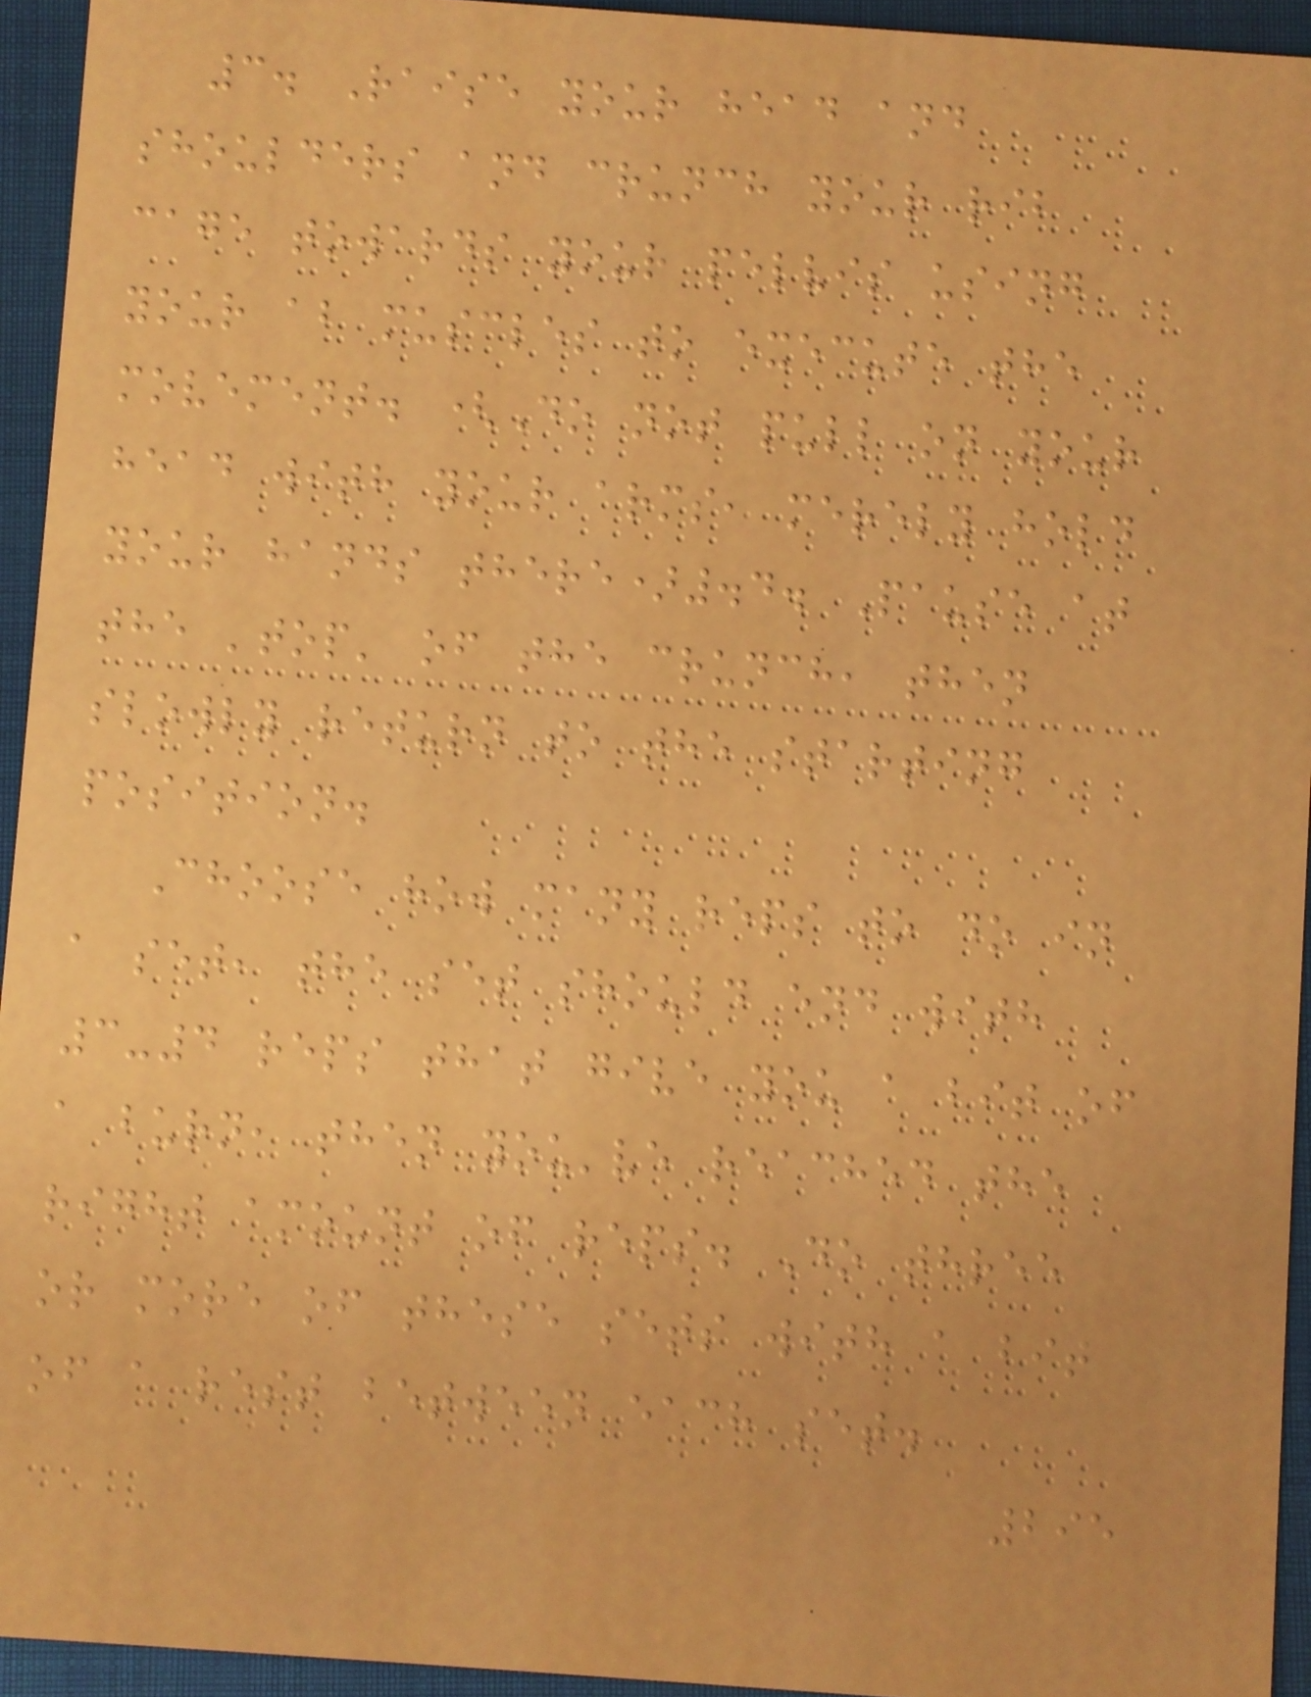3. Raise your head and
shoulders and crunch your rib
cage towards your pelvis using
your ab muscles to execute the
movement. (Do not pull on your
head with your arms, merely hold
your hands there).4. Pause at
the 'top' of the crunch, then
slowly return to the starting
position.
Choose how many reps to do in
a set, the set should end with
3-4 reps that give you a bit of
a burn, then you've reached the
right amount of reps. Do three
or more of these sets with a bit
of a rest between each set.
295
